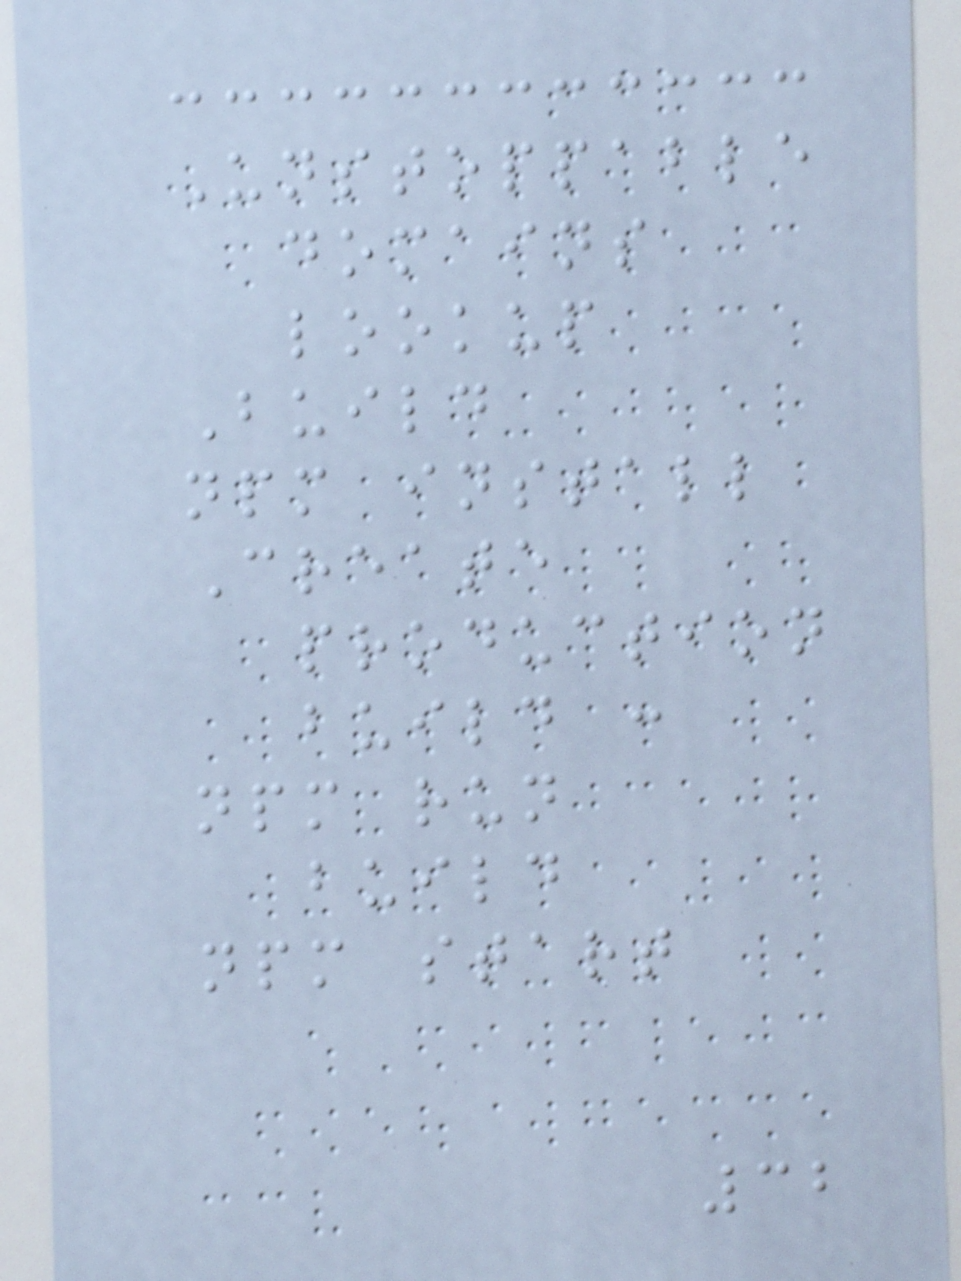Unstoppable
domains
lookup
Build
npm install
Create
production
build :
npm run
build
npm start
32
